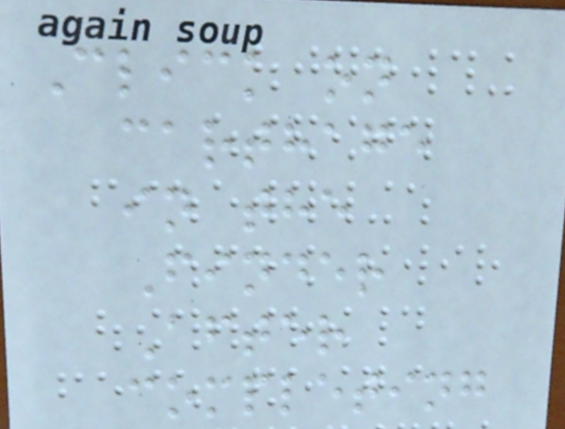Click on
carthage
in the
Finder
After
completing
